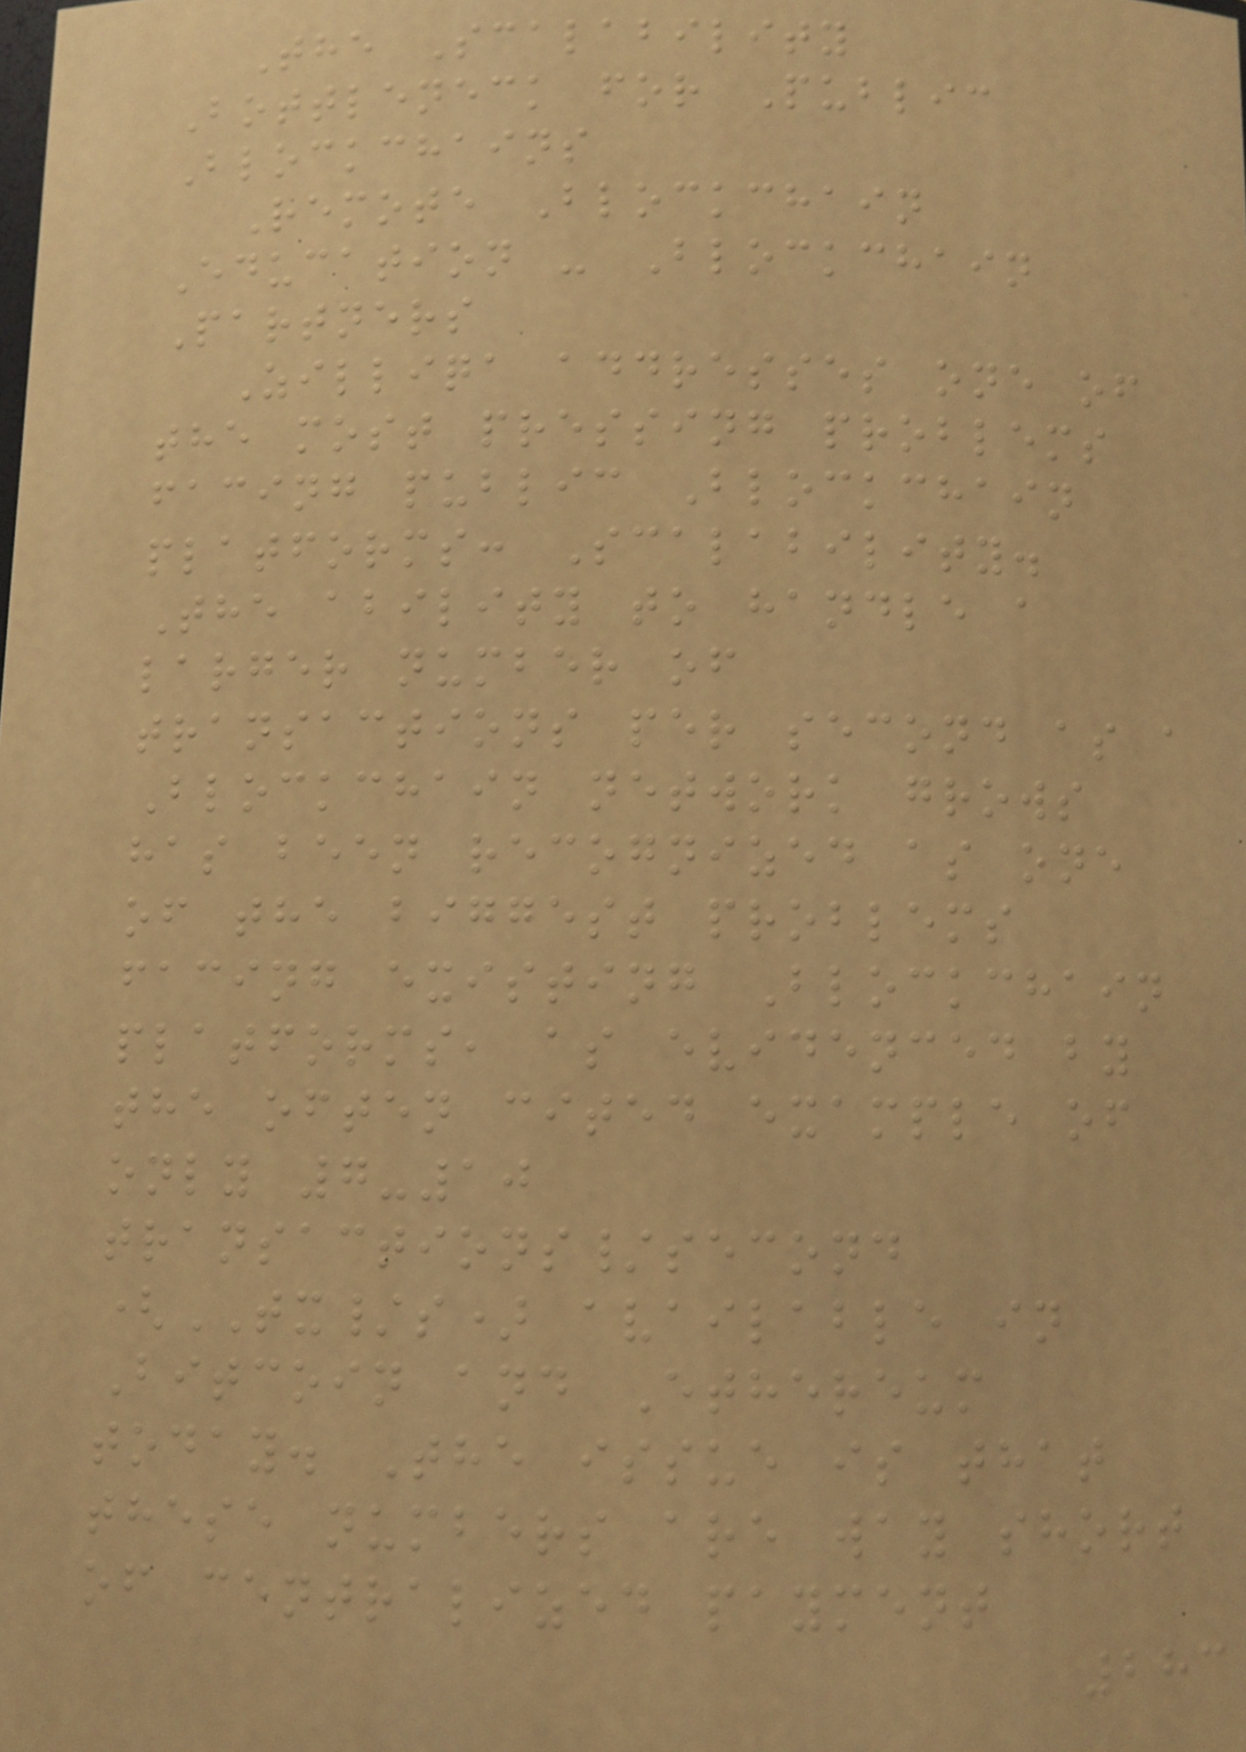The Scalability
Bottleneck for Public
Blockchains
Remote Blockchain
Education - Blockchain
Partners
Zilliqa addresses one of
the most pressing problems
facing public Blockchain
platforms: Scalability.
The ability to handle a
larger number of
transactions per second as a
Blockchain network grows
has been recognized as one
of the biggest problems
facing existing Blockchain
platforms, as evidenced by
the often cited example of
only 7-10
transactions/second
(TX/s) available in
Bitcoin and Ethereum
today. The issue is that
these numbers are way short
of centralized payment
283
